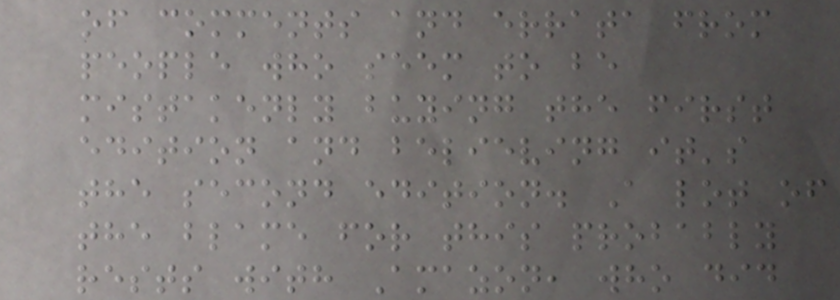of comments and errata from
people who seem to be
mistakenly buying the first
edition and believing it's
the second edition. A lot of
the blame for this probably
rests with Amazon, who did
